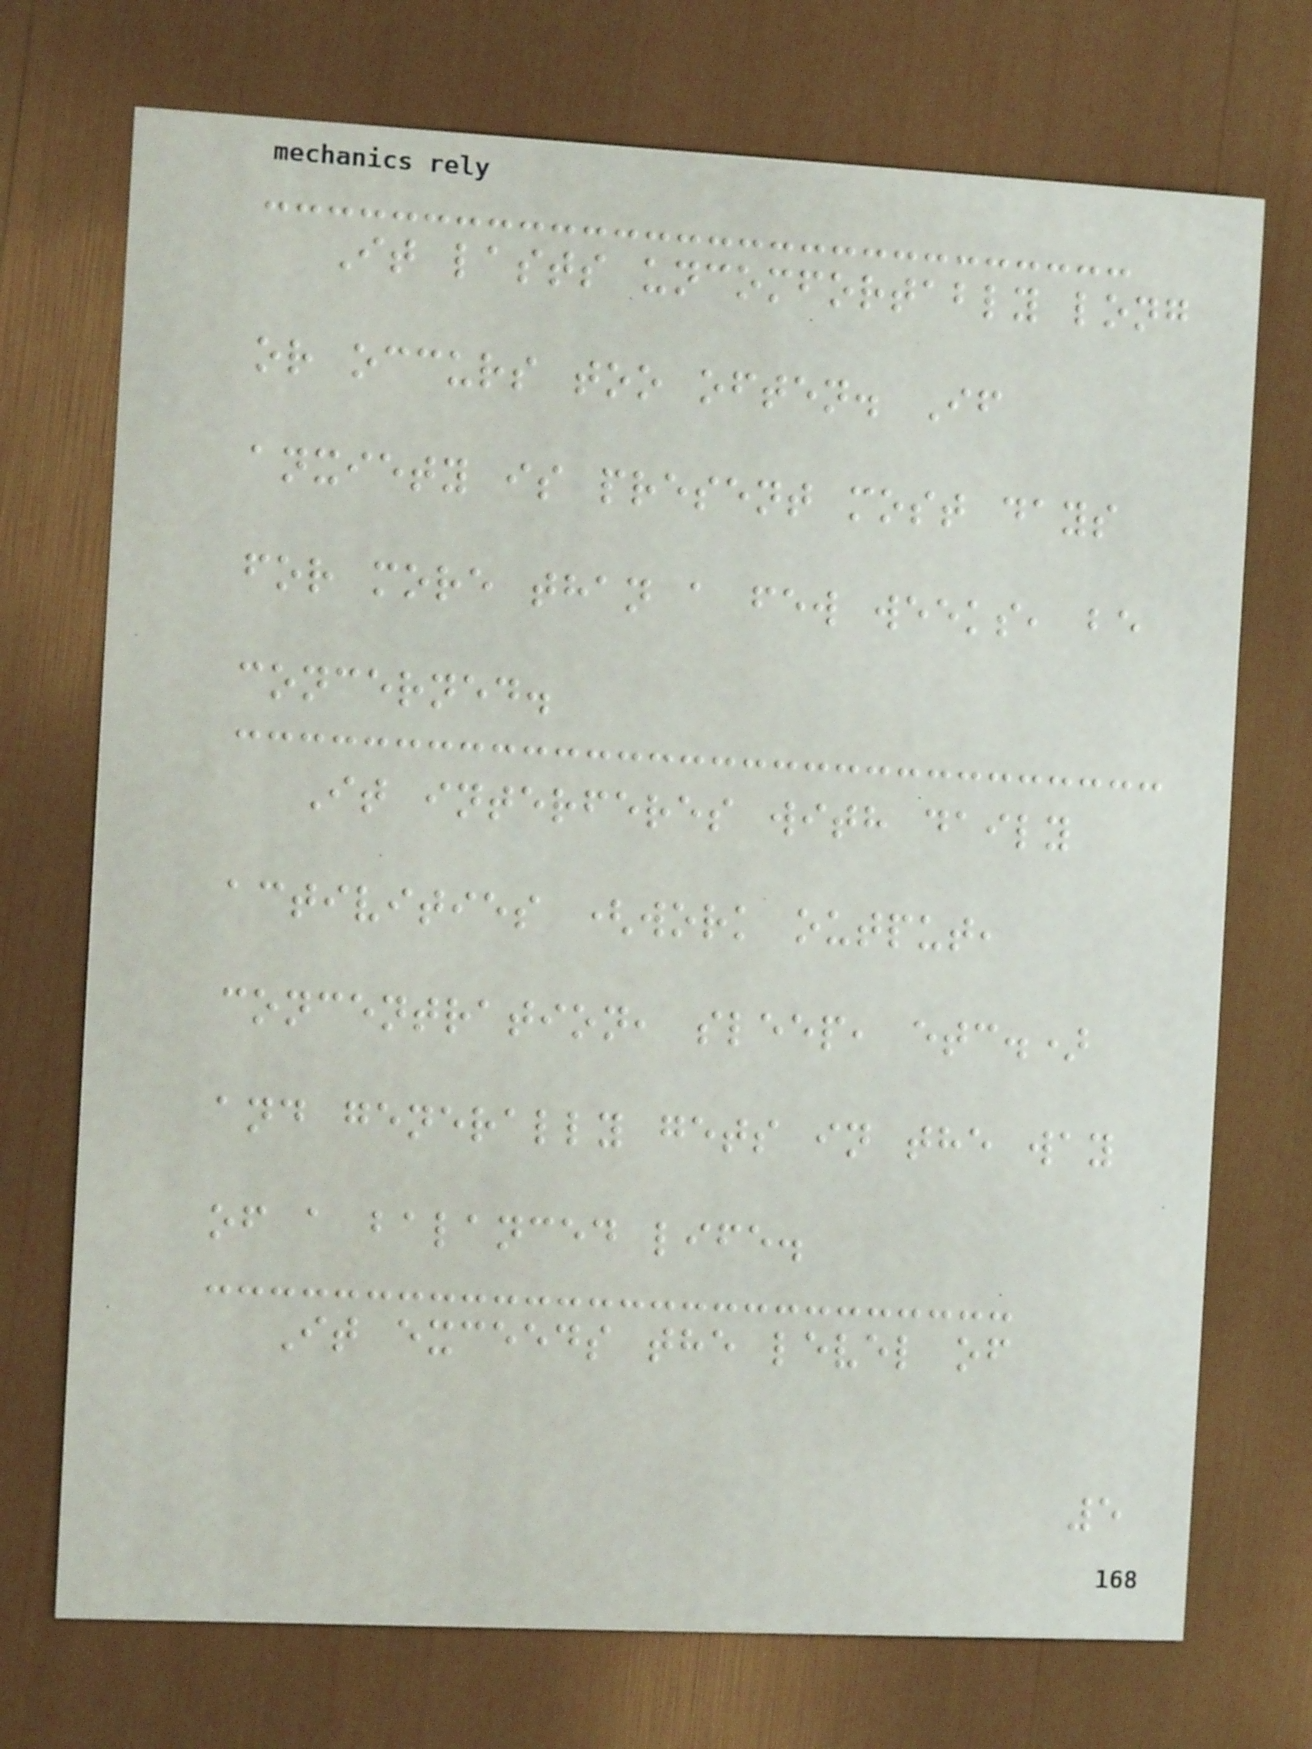It lasts uncomfortably long
or occurs too often. If
anxiety is present most days
for more than a few weeks, be
concerned.
It interferes with daily
activities (work output,
concentration, sleep, etc.)
and generally gets in the way
of a balanced life.
It exceeds the level of
5
